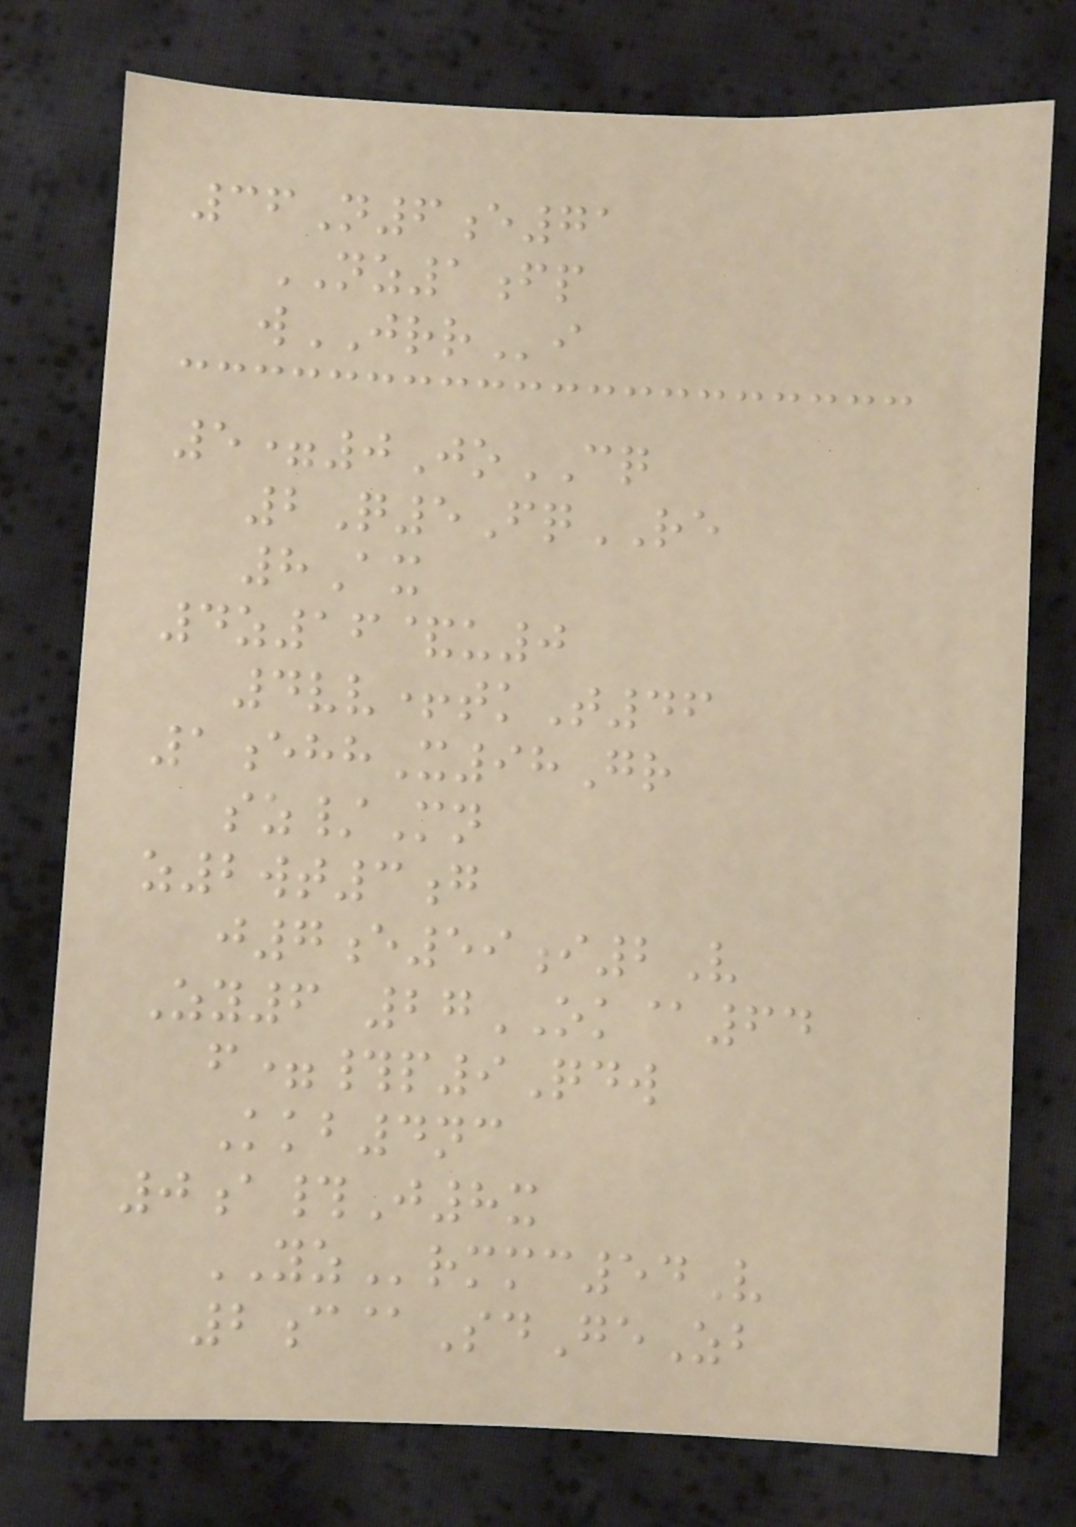36N6e71
NZ1fp
wJRRi
5=0JoCQ
2Q5FqRE
8Ax
4z16&u0
4vv+tkT46
1ehhX98Gr
sz/Mn
z2wt3g
j7e59i2V
Zy6 27OK@64
f=#p9Qdw
Kkb4nc
0a#J8x
YZrmmc54V
2c@SdGeZb
